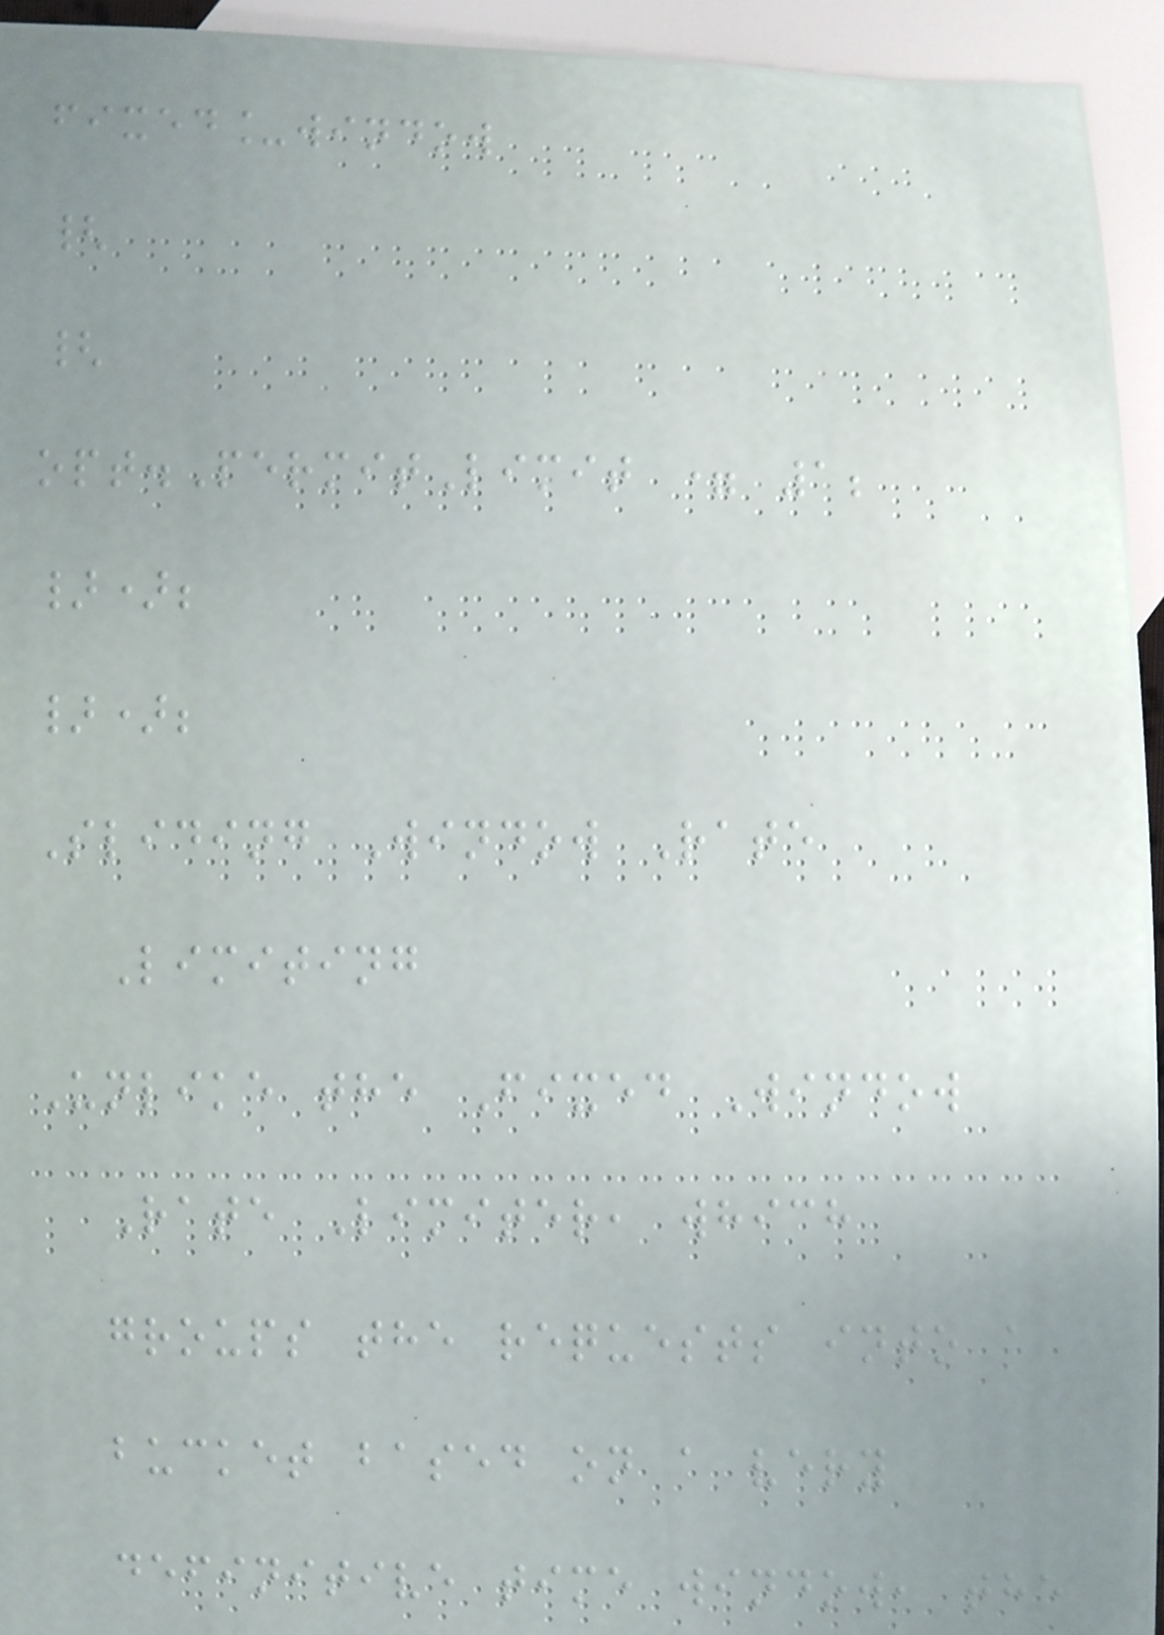fixed_window
{
{
opt.PermitLimit = 1;
});
});
Sliding Window Rate
Limiting
Unlike the Fixed Window
Rate Limiter, which
groups the requests into a
bucket based on a very
definitive time window, the
